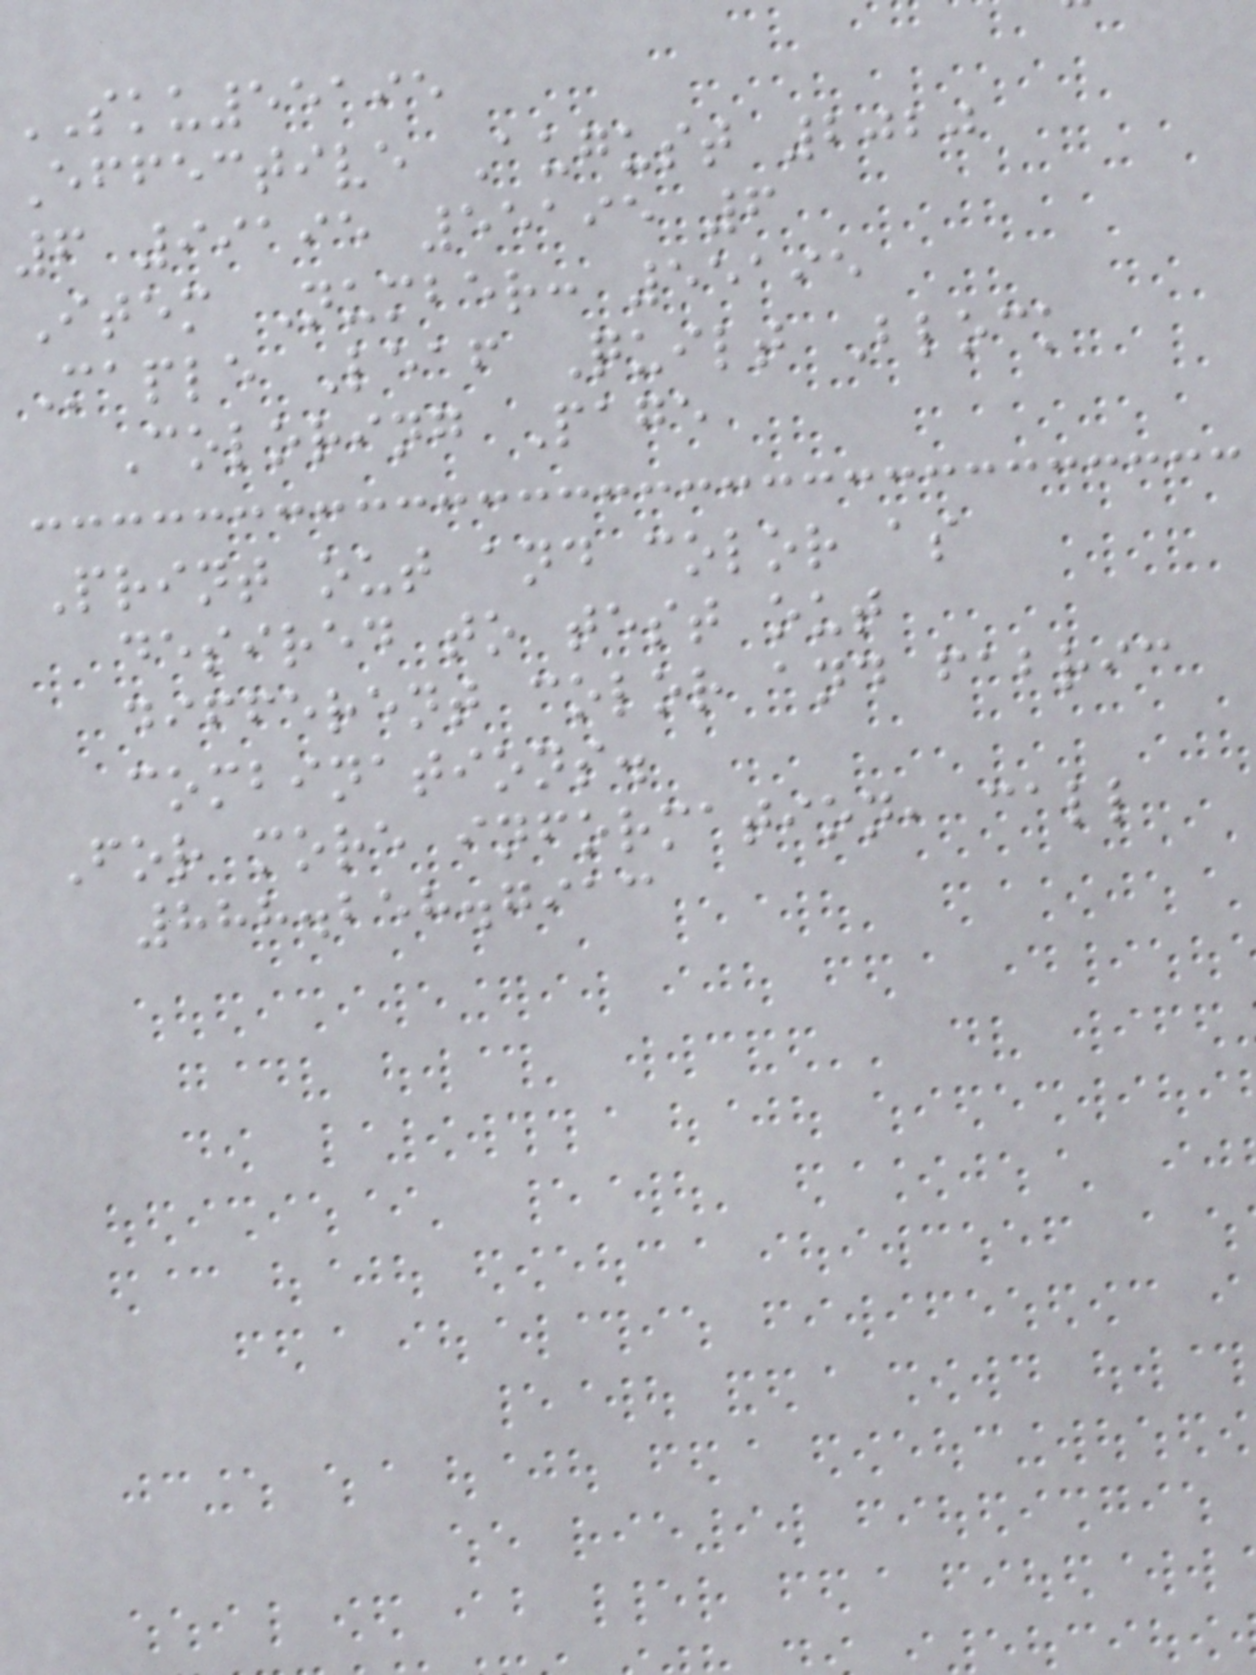SKU55195
Effective August 2020
6 99195 55195 6
Item Number: 55195
Maple Leaf Quilt Block
Coloring Page
Print out and color as
desired to test out
different color and fabric
combinations.
For more information, call
888.258.7913
